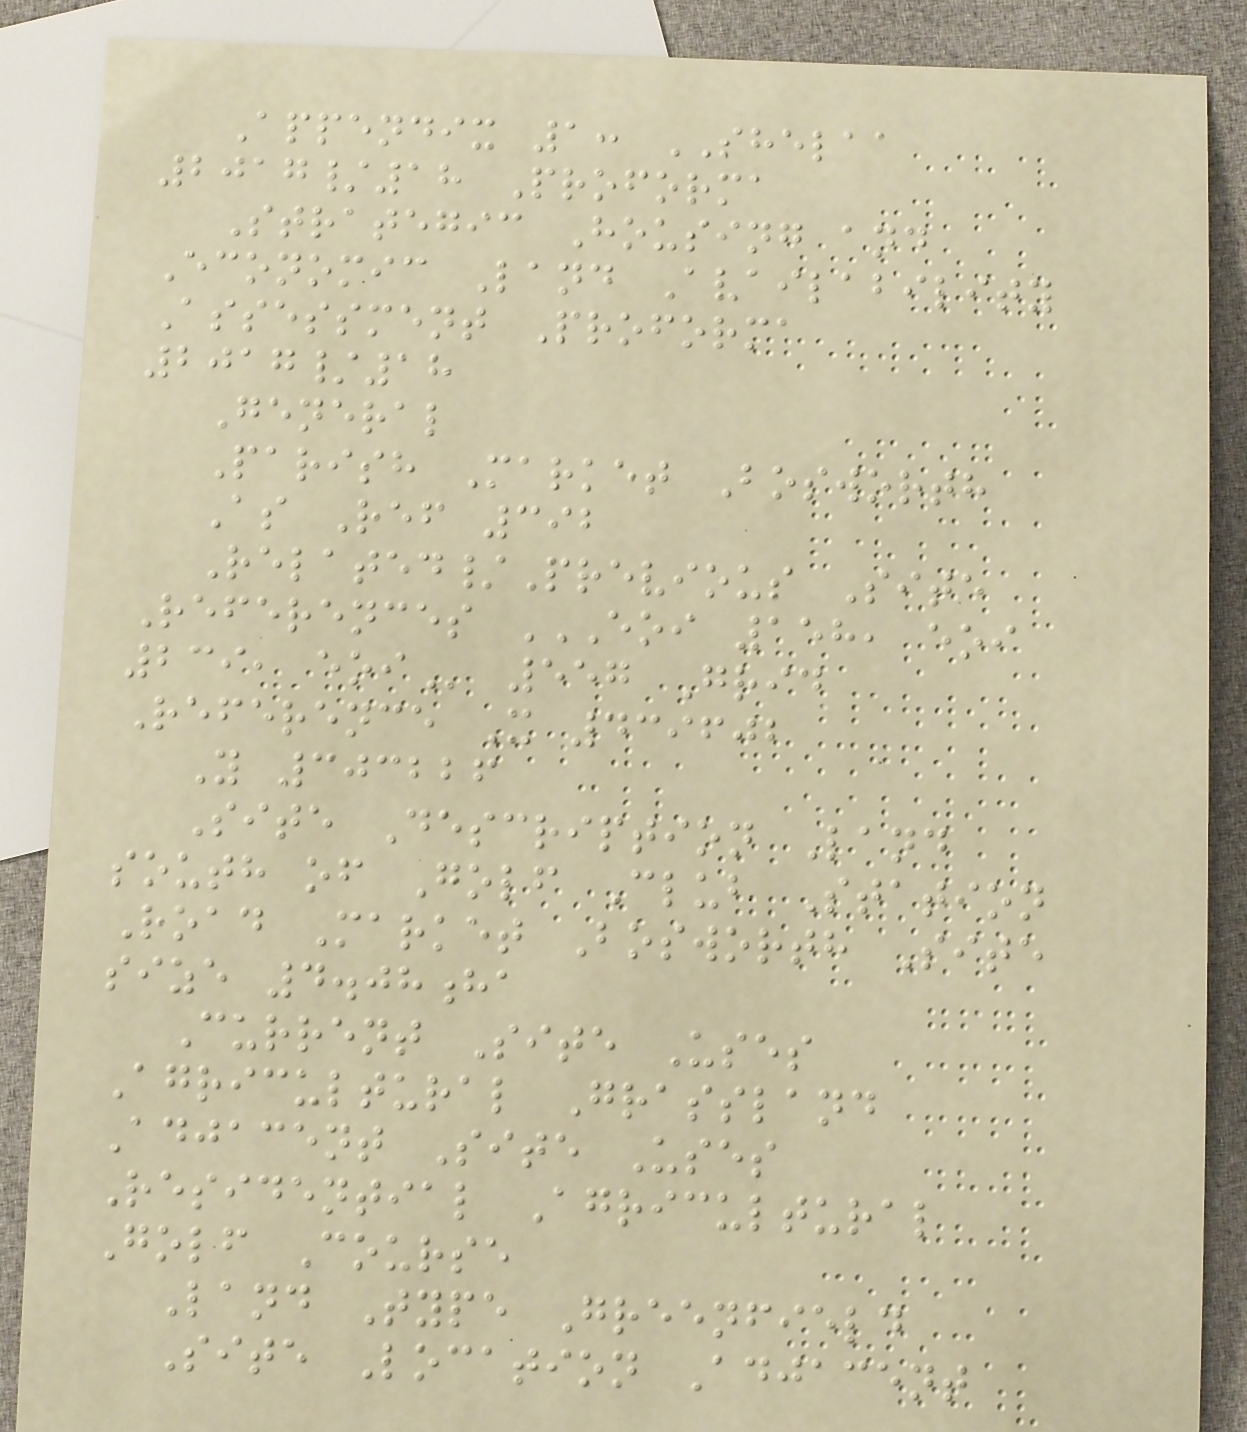Appendix 1: SHELAA
2017/18 Proforma
Strategic Housing and
Economic Land Availability
Assessment Proforma
2017/18
General
Parish Market Bosworth
As Ref 392
Related/Previous Site
References EOI 158, EOI
239, EOI 557 Grid
Reference X 439602
Y 303226
Site Description Land
south of Golf Club Station
Road Market Bosworth Site
size 4.08ha
Current Site Uses
Agricultural Grassland
Adjacent Site Uses
Residential Agricultural
Golf Course
Land Type Greenfield
Site Location Adjacent
